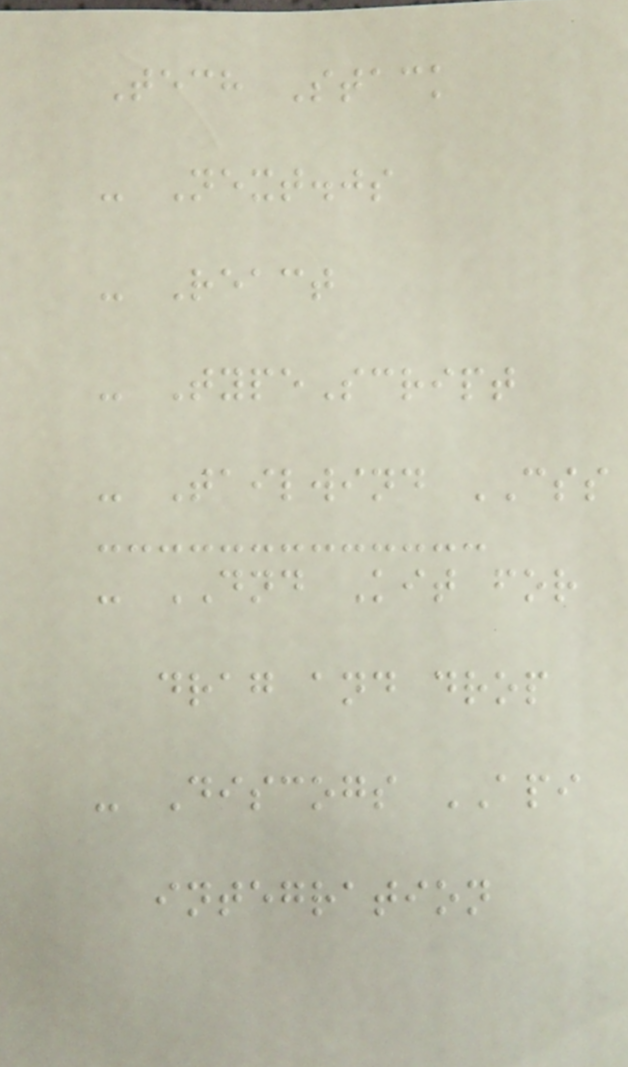Tech Stack
- Next.js
- React
- TypeScript
- Tailwind CSS
- DND Kit for
drag and drop
- Discogs API
integration
